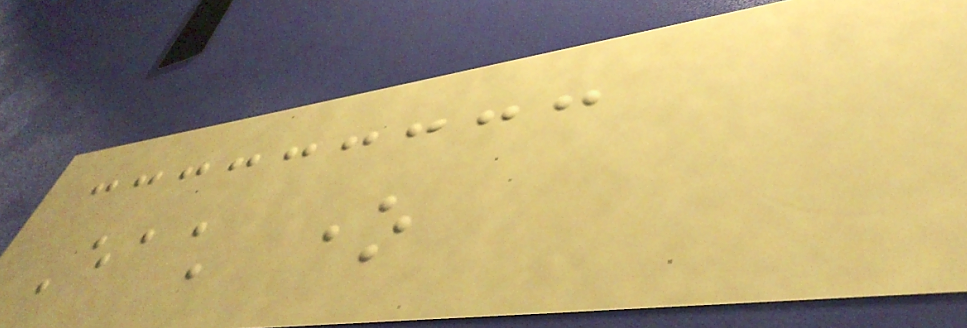Each one
